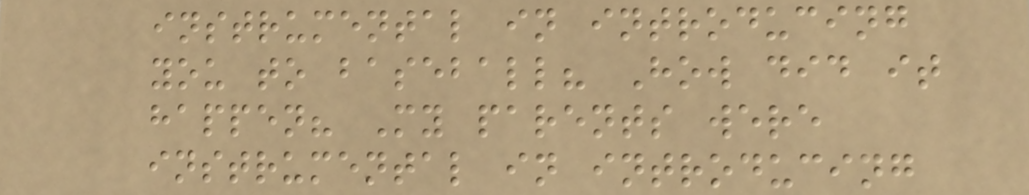instrumental in introducing
you to baseball? How did it
happen? My parents were
instrumental in introducing
